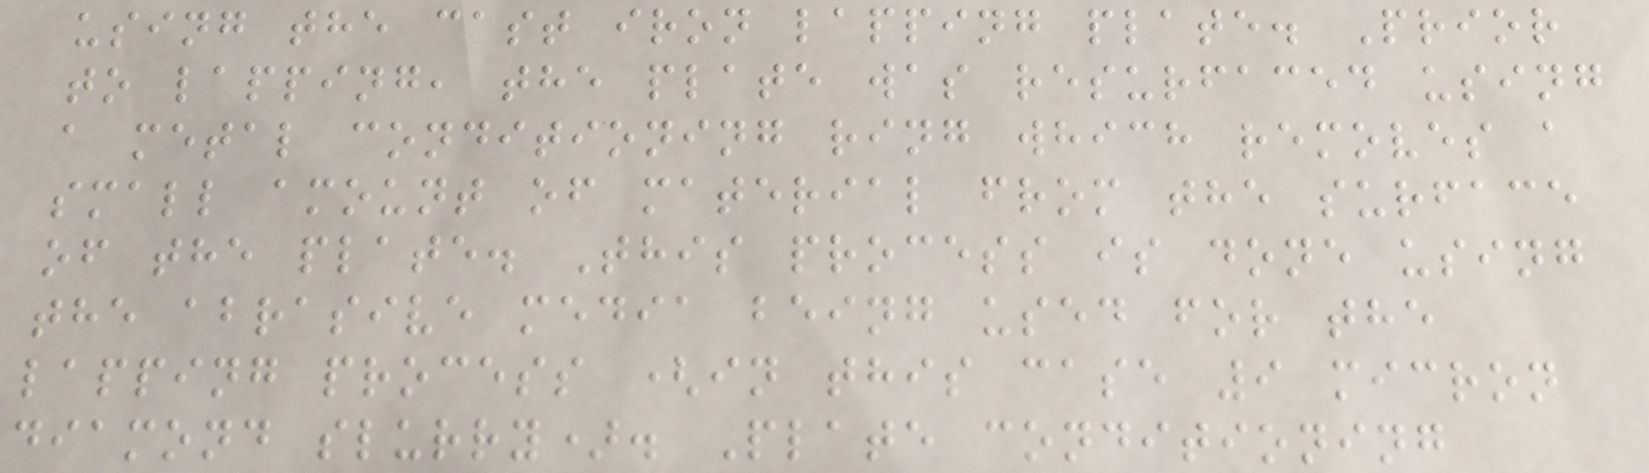using the cast iron lapping plate. Prior
to lapping, the plate was resurfaced using
a metal conditioning ring which removes a
small amount of material from the surface
of the plate. This process is done using
the abrasive media being used for the
lapping process (in this case 9 micron
diamond slurry). Plate conditioning
